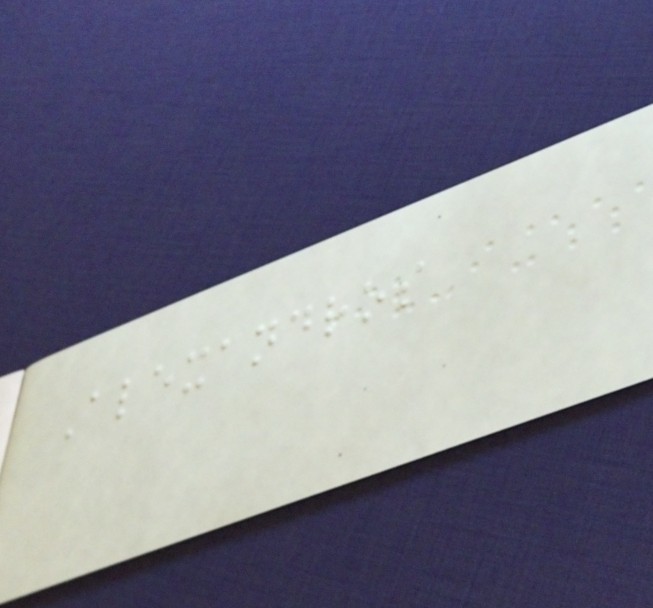Alexandros
